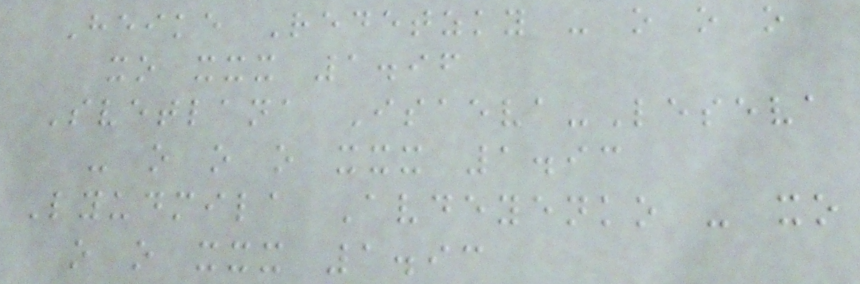Heike Redetzky - o o o
xo xxx 1.96
Svetlana Isaeva-Leseva
- o o o xxx 1.93
Lyudmila Avdeyenko - xo
o o xxx 1.93
